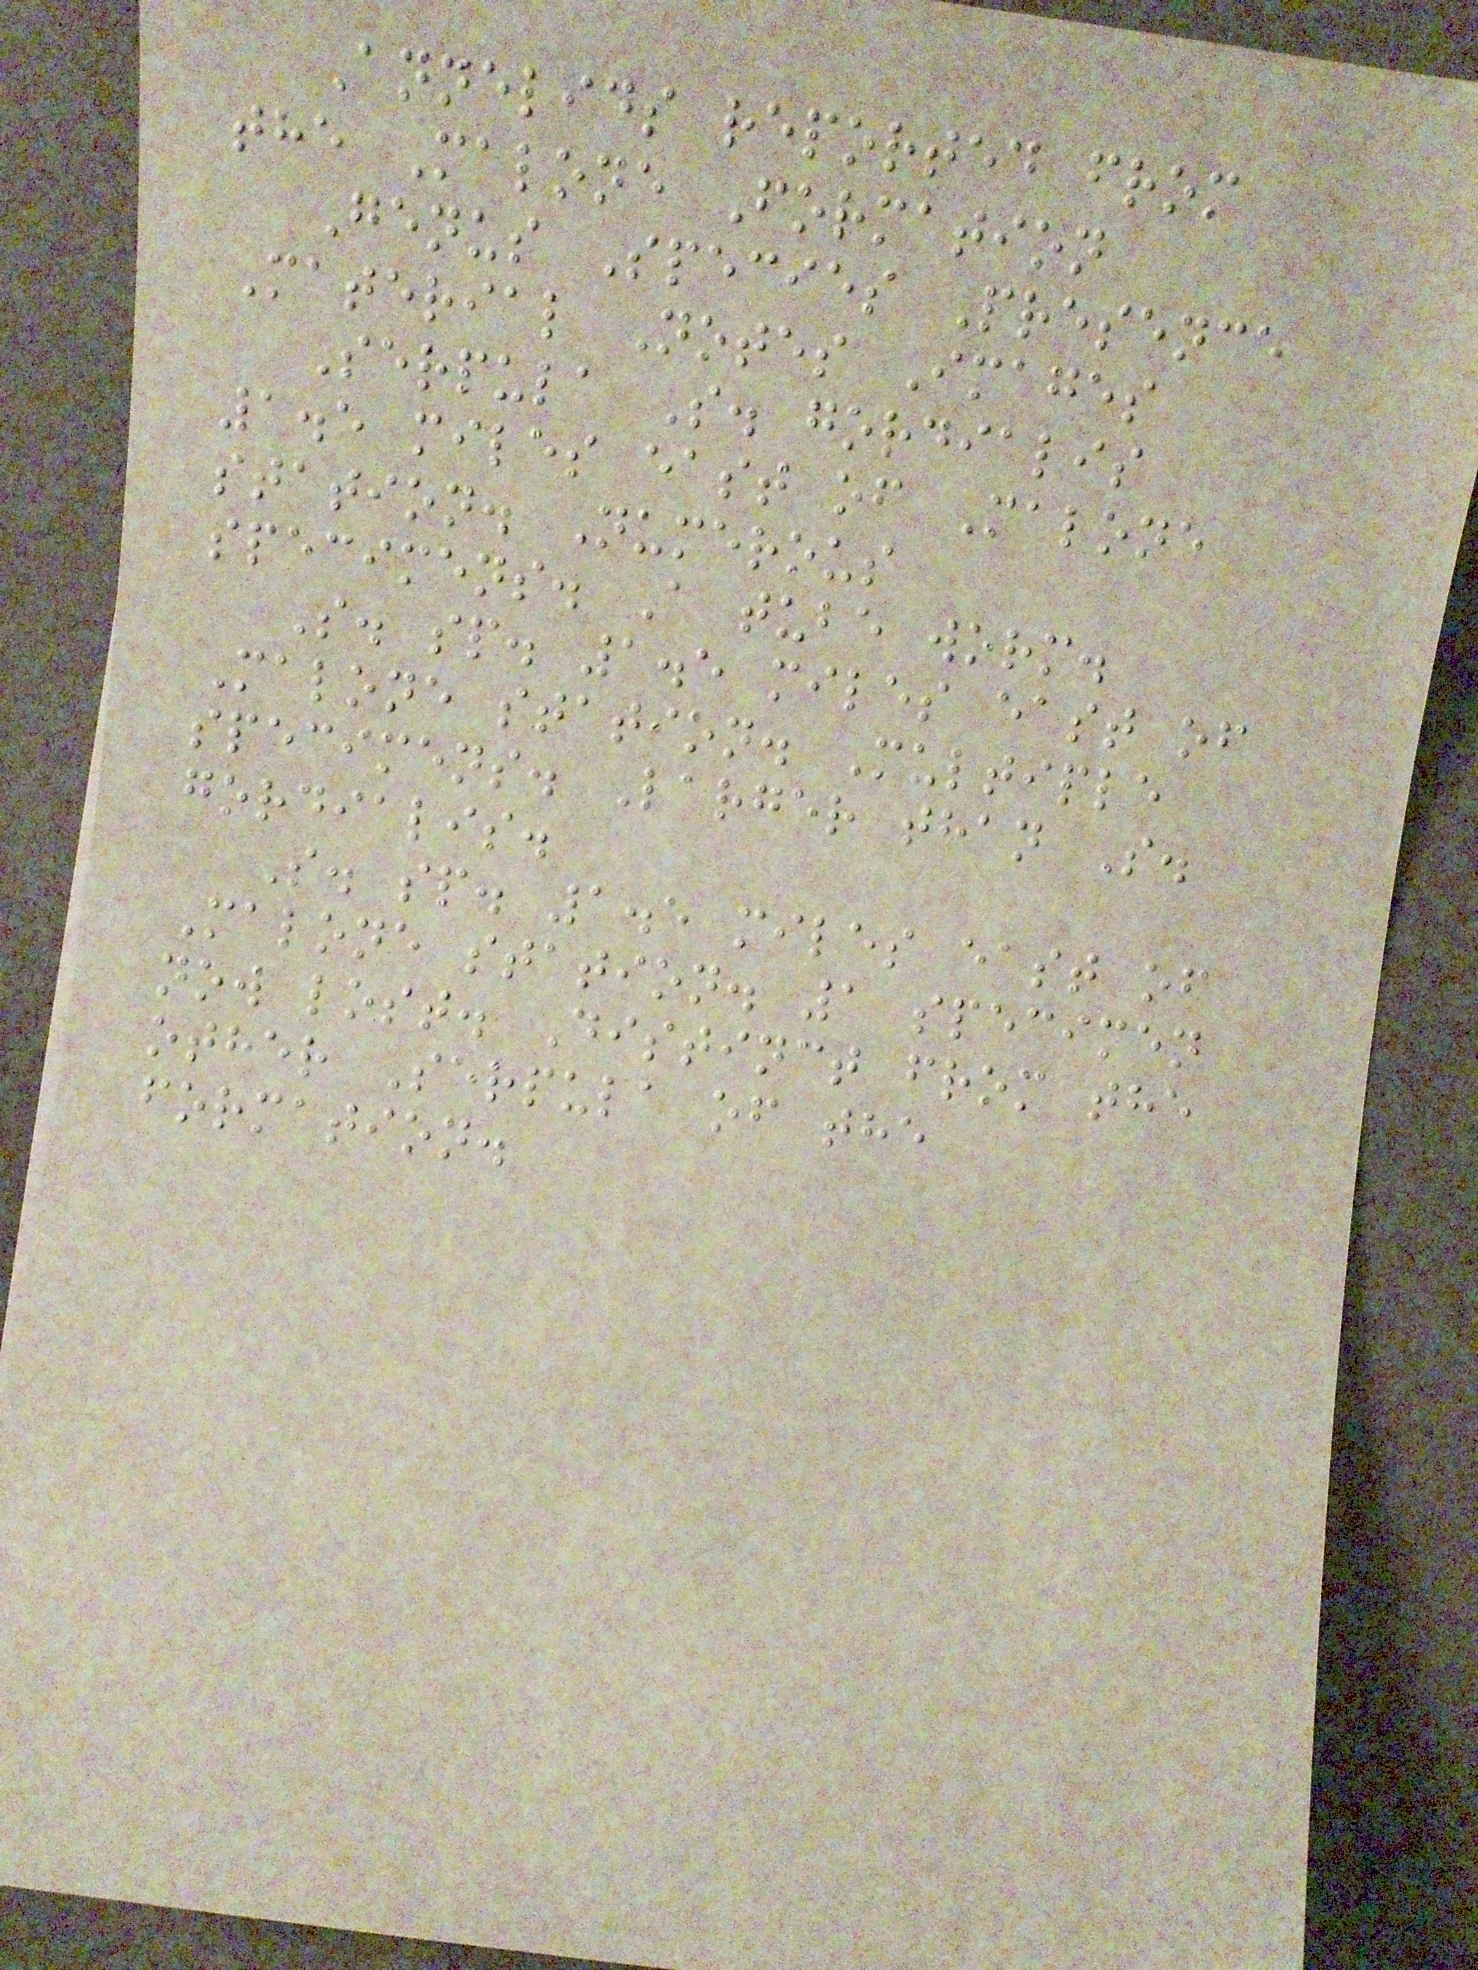Annelids reported from
the Malone Formation
Genus Species Presence
Material Notes Images
Serpula S. gordialis
1.5 miles east of Malone
station. Numerous
specimens. A tube worm.
S. sp. 1.5 miles east of
Malone station. Multiple
specimens. Larger than S.
gordialis.
S. sp. 1.5 miles east of
Malone station. 1 specimen
now lost. Distinct from the
other Serpula of the
formation.
